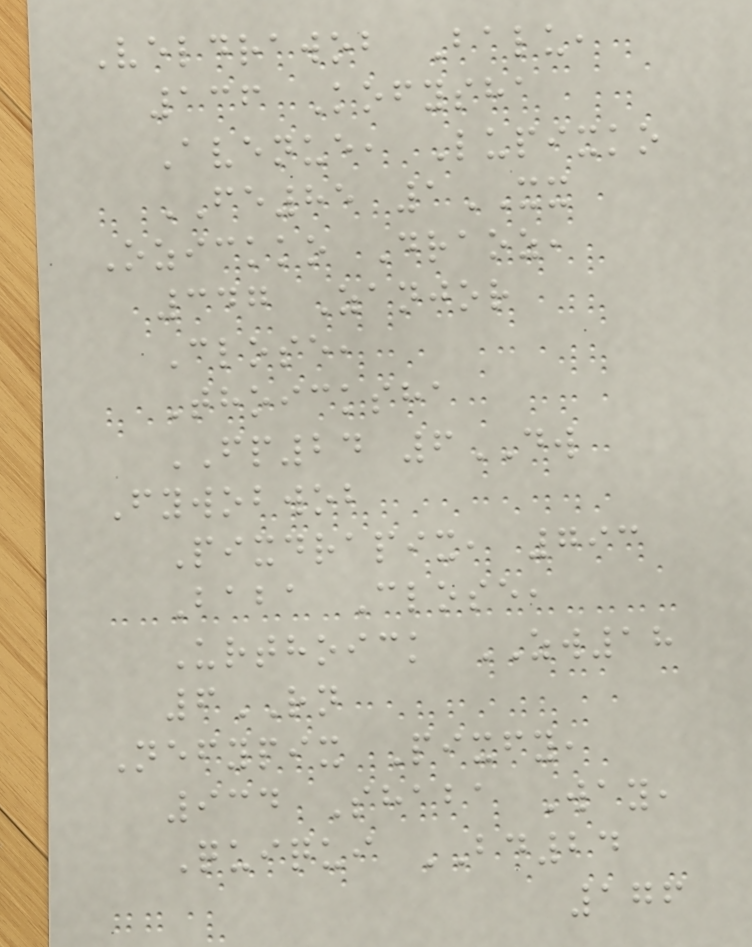Veldrawob Balu,
136 Kofysha
Avenue, Lupixko
FE85 1XX
Ozickko Draoz,
347 Zanjor
Close,
Thoicksha
FP24 6DW
Fywobwob
Pixdrapix, 793
Baba Close,
Urthoick ZW18
6RN
Nefypix Pixfy,
934 Shaba Way,
Quiqui BD24
176
